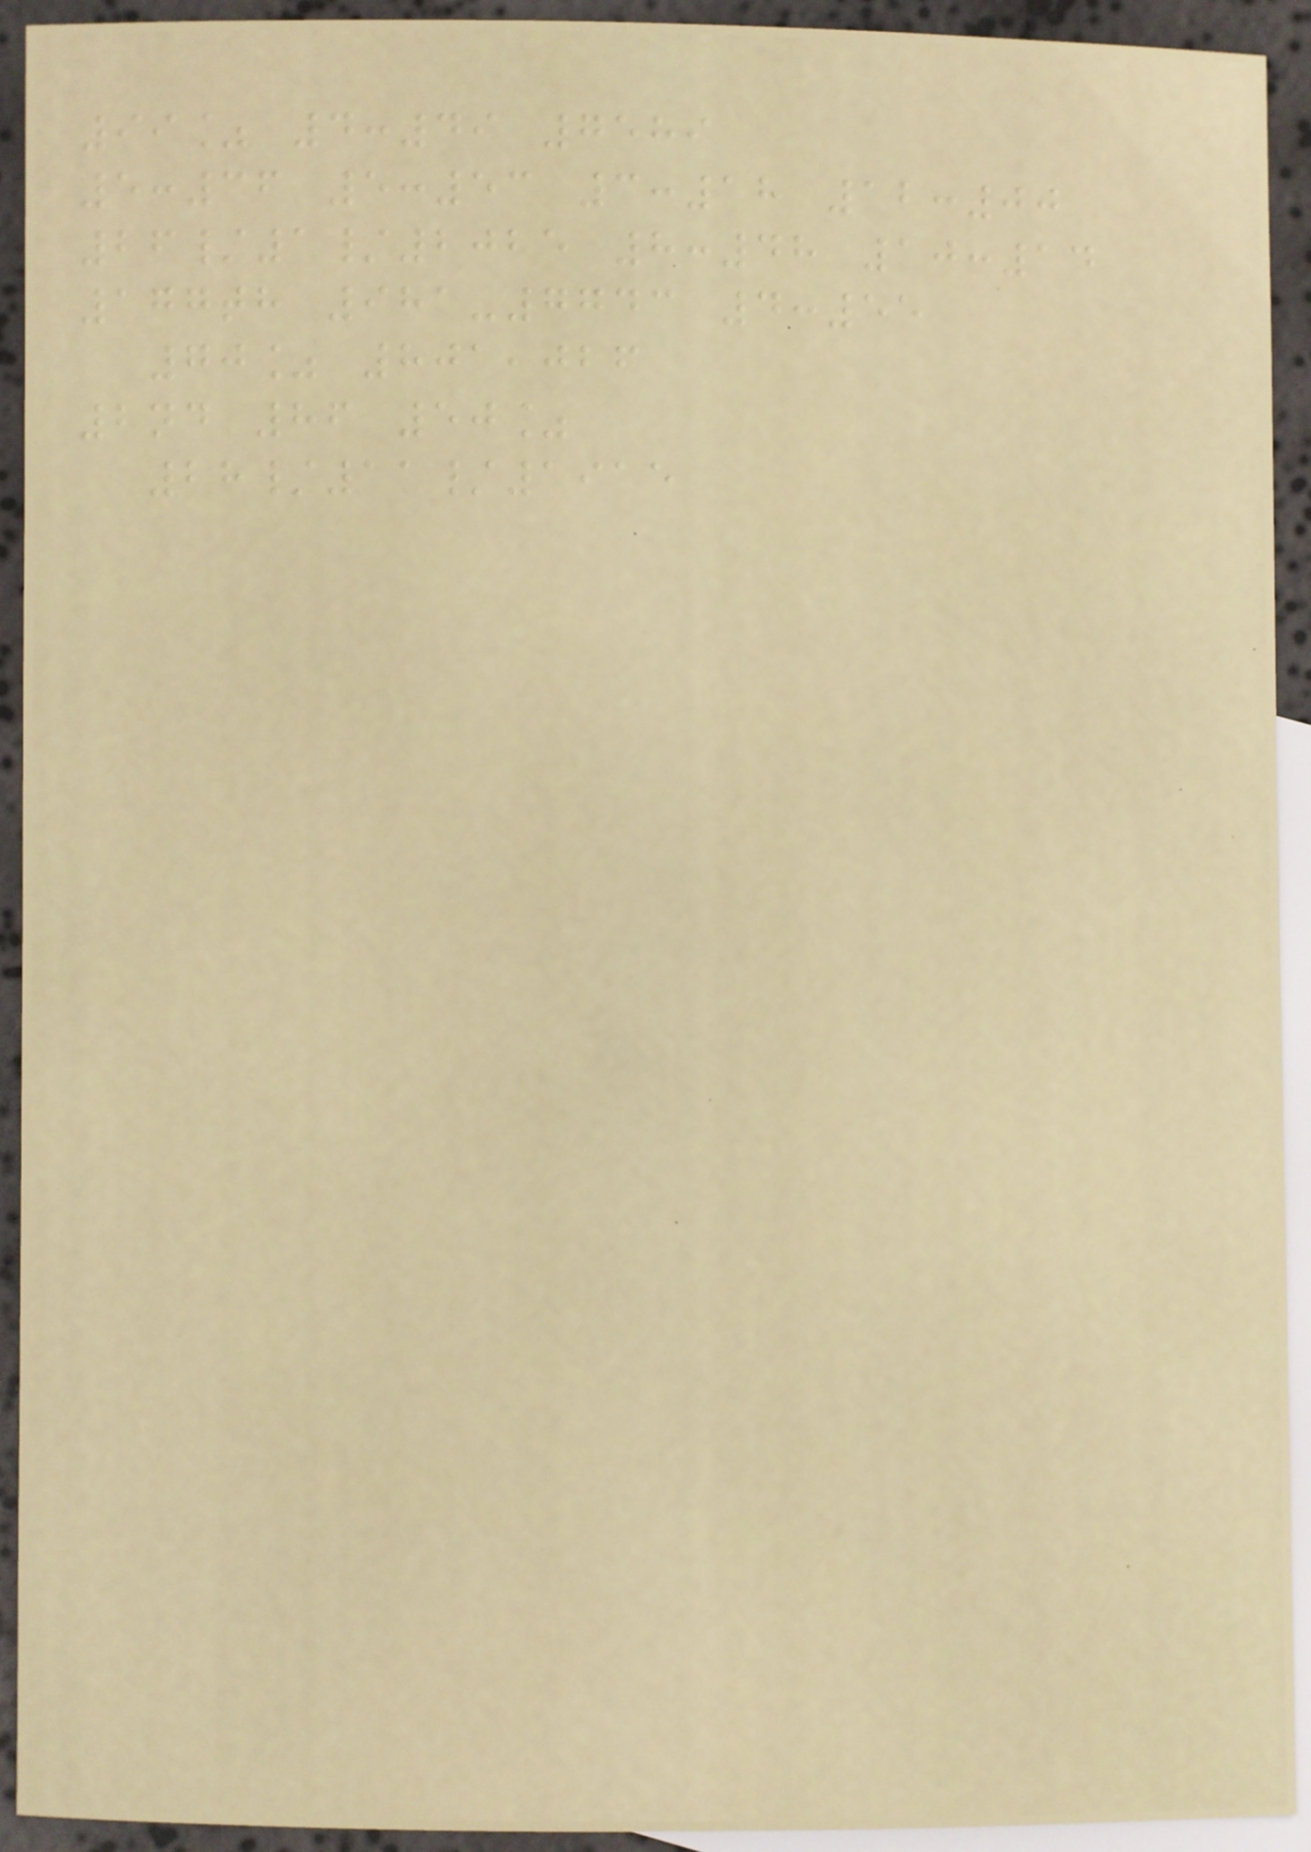99% 4:49 7589
5:36 5:53 3:18 12:00
26/1/2025 8:48 10:14
177th 981-7743 4:55
70% 801,026
2nd 86 50%
28/11/1915
